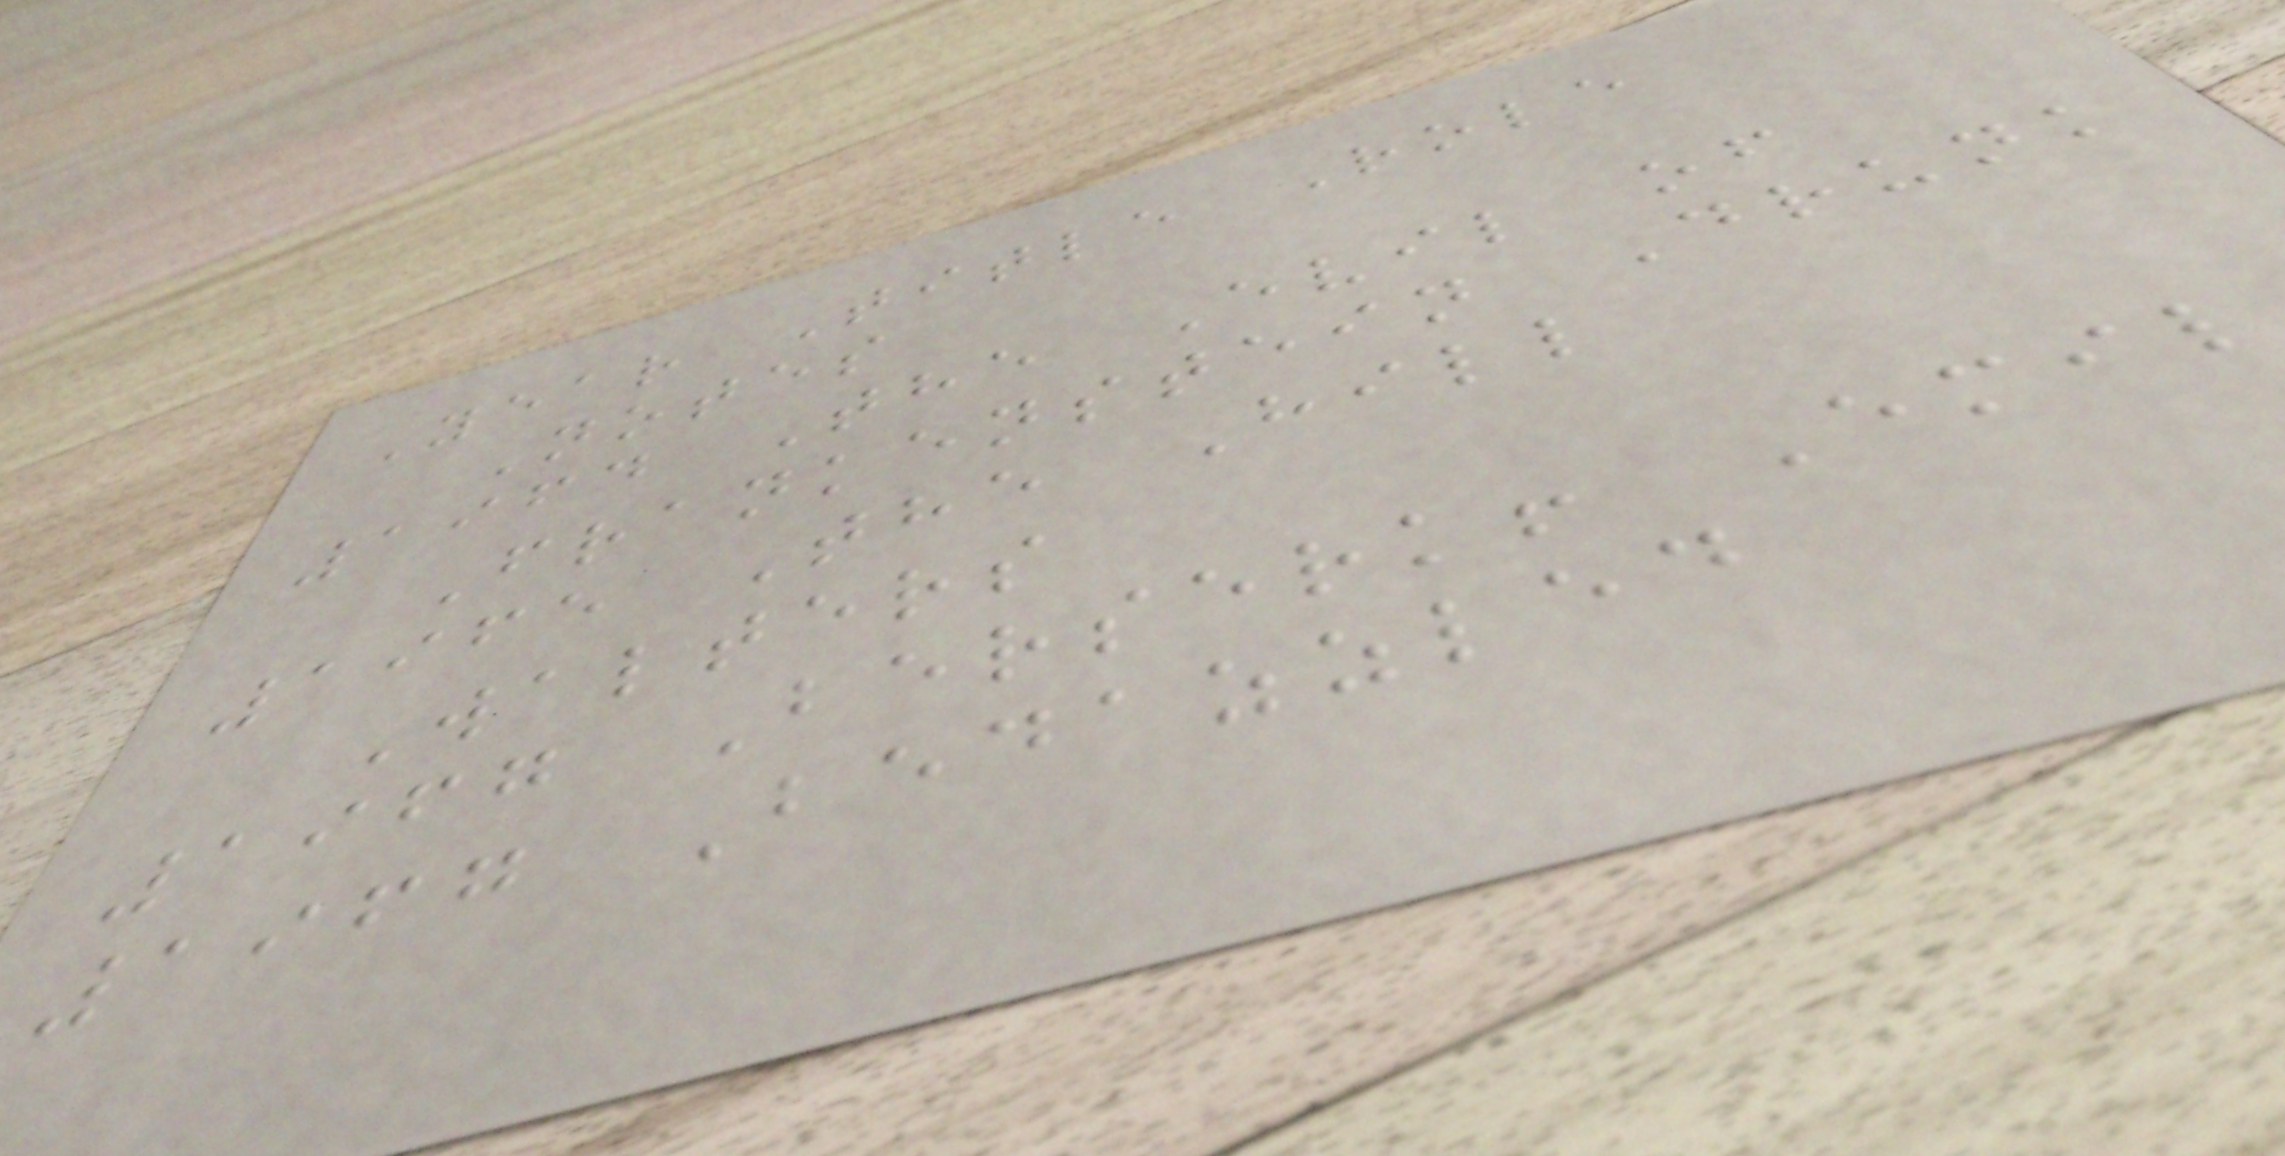Year Title Role
Notes
1964 The Evil of
Frankenstein Drunk
1965 The Hill
Walters
1967 Berserk! Emil
1967 Bedazzled
